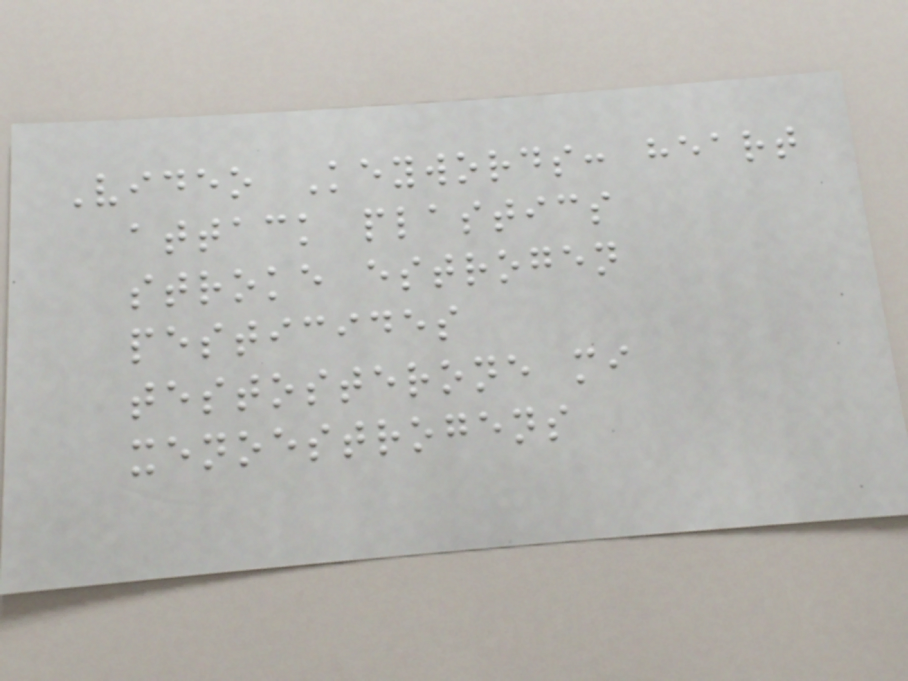Video Keywords: heart
attack plastics
stroke estrogen
pesticides
testosterone mi
xenoestrogens
